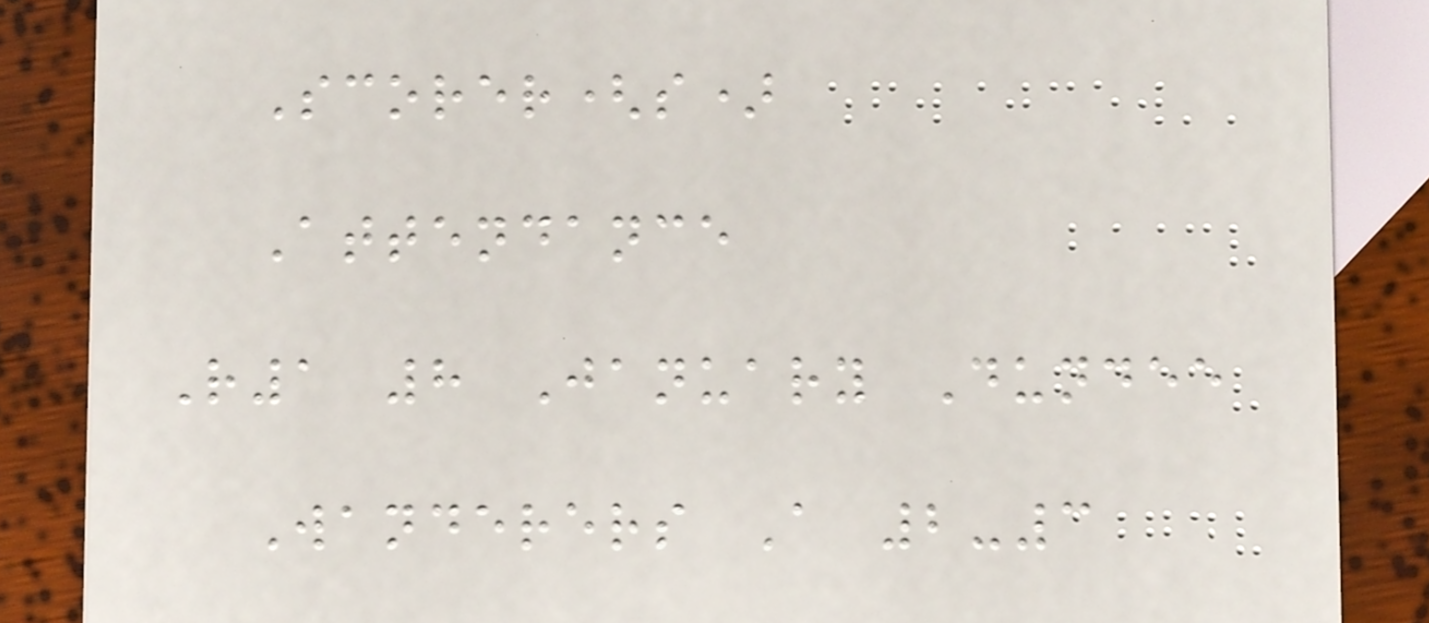Scorer(s)
Attendance
R1 8 January Dundee
Wanderers A 2-3
